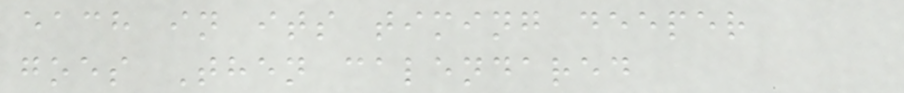each in its timing deeper
goes Then calendared
